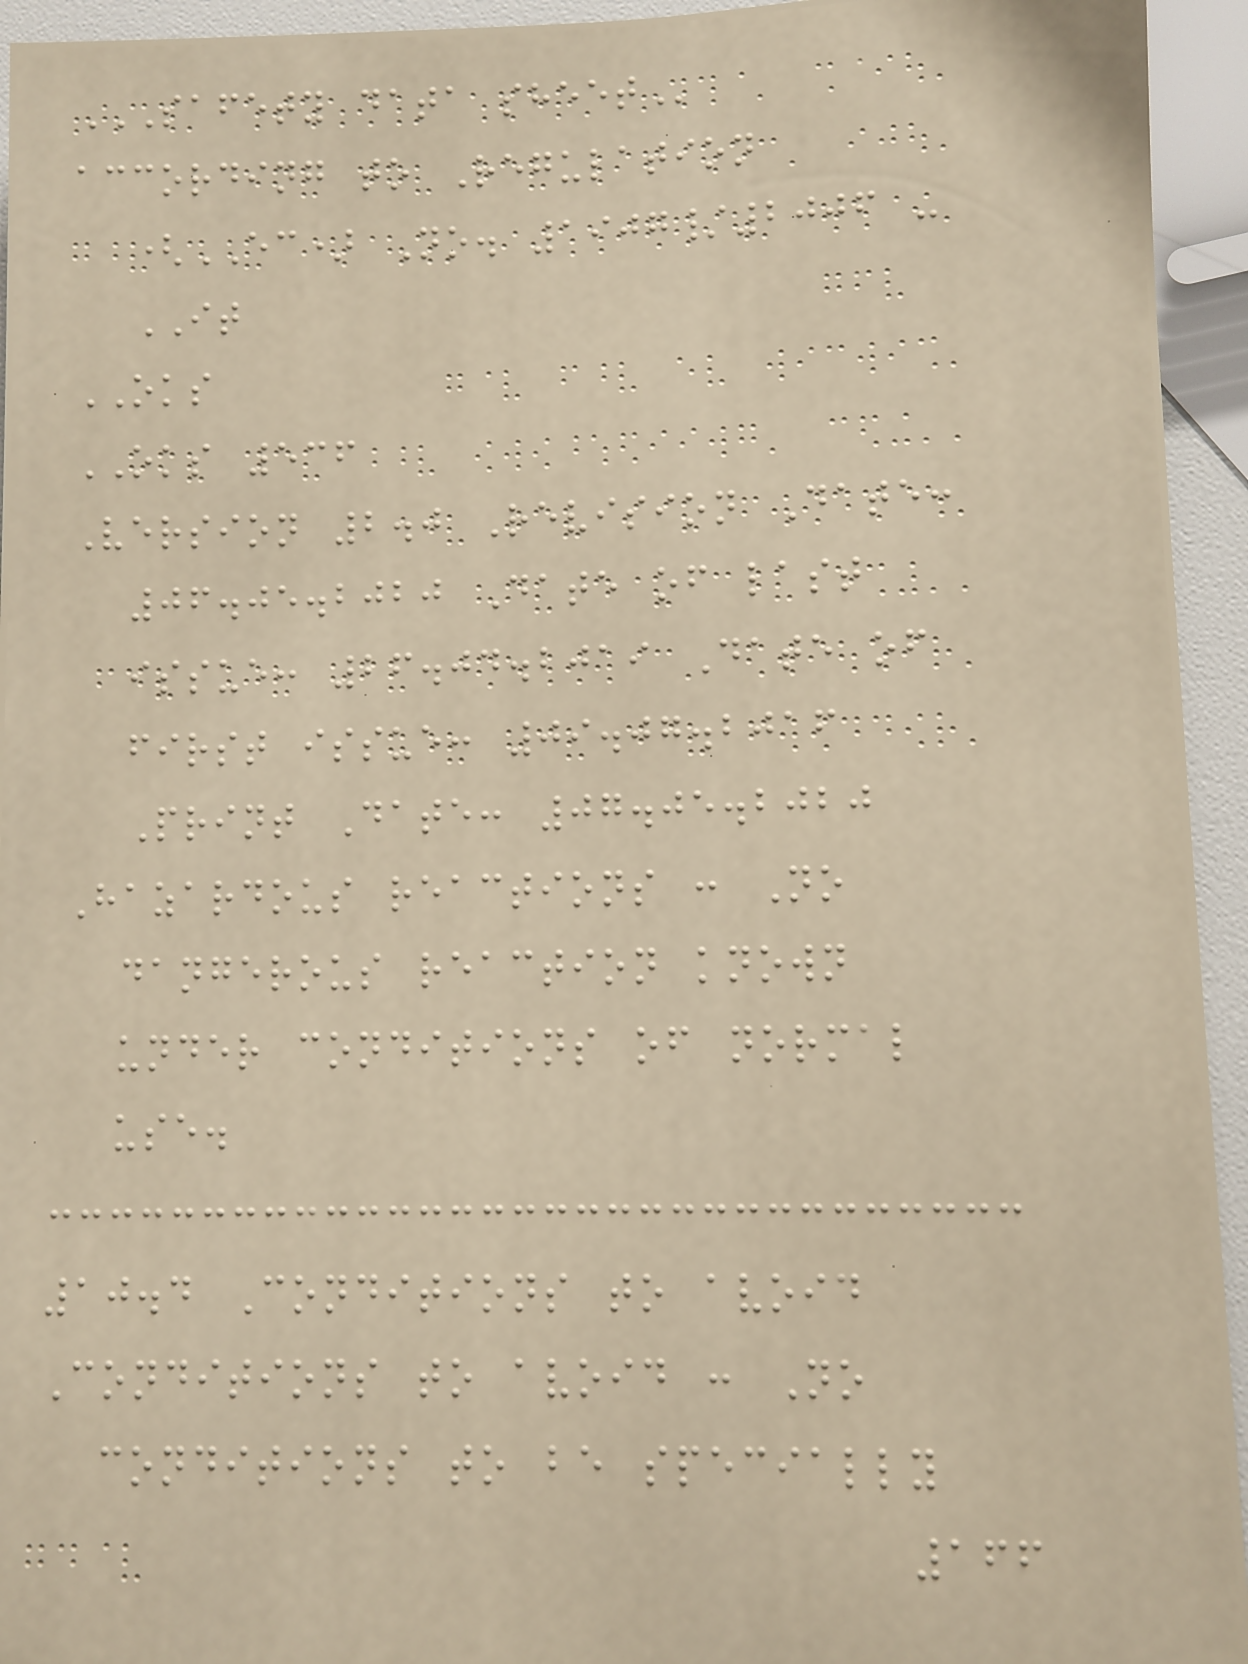SAFETY DATA SHEET
according to Regulation
(EC) No. 1907/2006 -
IT
OKS
OKS 536
Version 2.0 Revision Date:
06.05.2020 Date of last
issue: 26.04.2019 Date of
first issue: 09.07.2016
Print Date: 07.05.2020
Hazardous reactions : No
dangerous reaction known
under conditions of normal
use.
10.4 Conditions to avoid
Conditions to avoid : No
conditions to be specially
166
